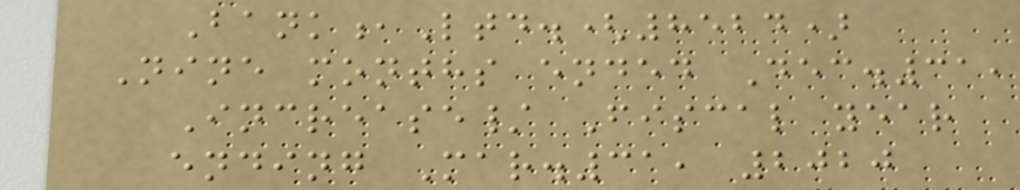Bank,Ltd.(8524)
Nine months ended Dec.31,
Increase/ Fiscal year
ending Mar.31, 2020
